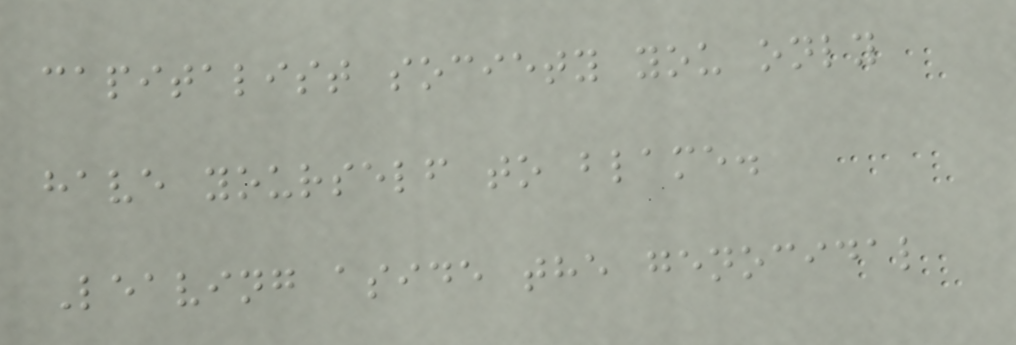capitalist society you only
have yourself to blame.
Leaving aside the genocidal
